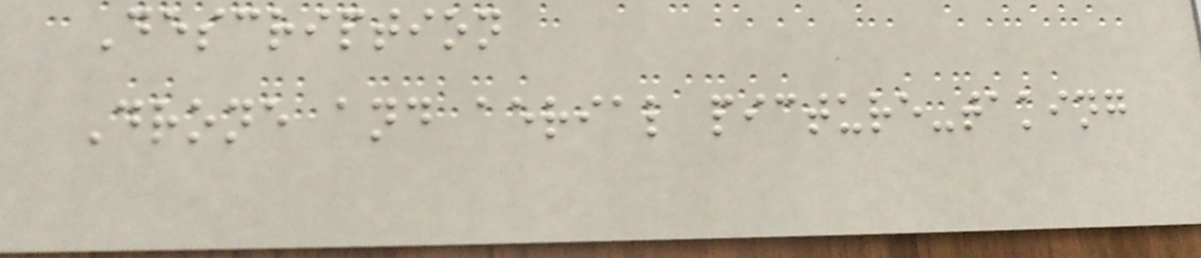Description
Drone and aerial picture-taking
